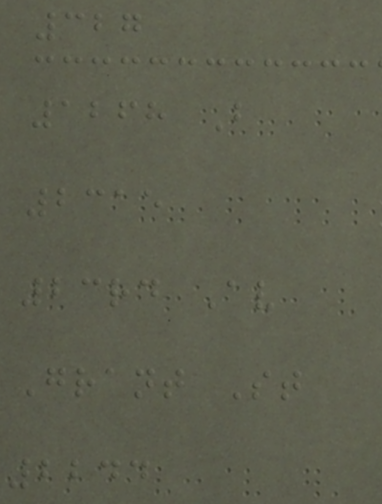327
1268 B
2315
23rd Av
Grant St
2244
